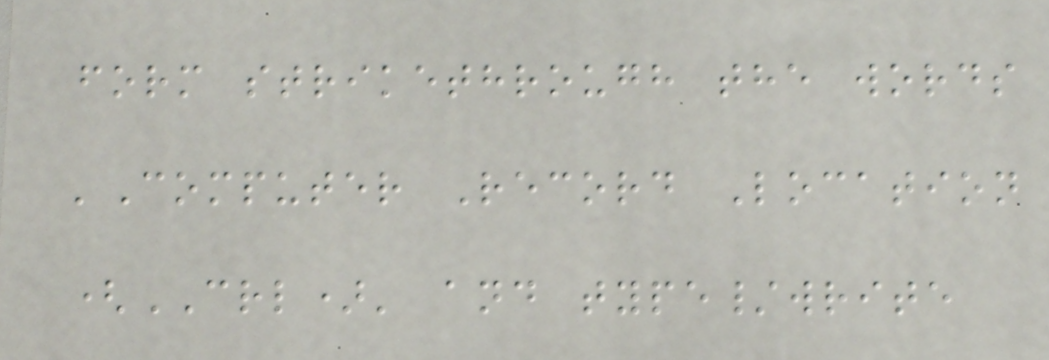form strikethrough the words
'Computer Record Location
(CRL)' and type/write
